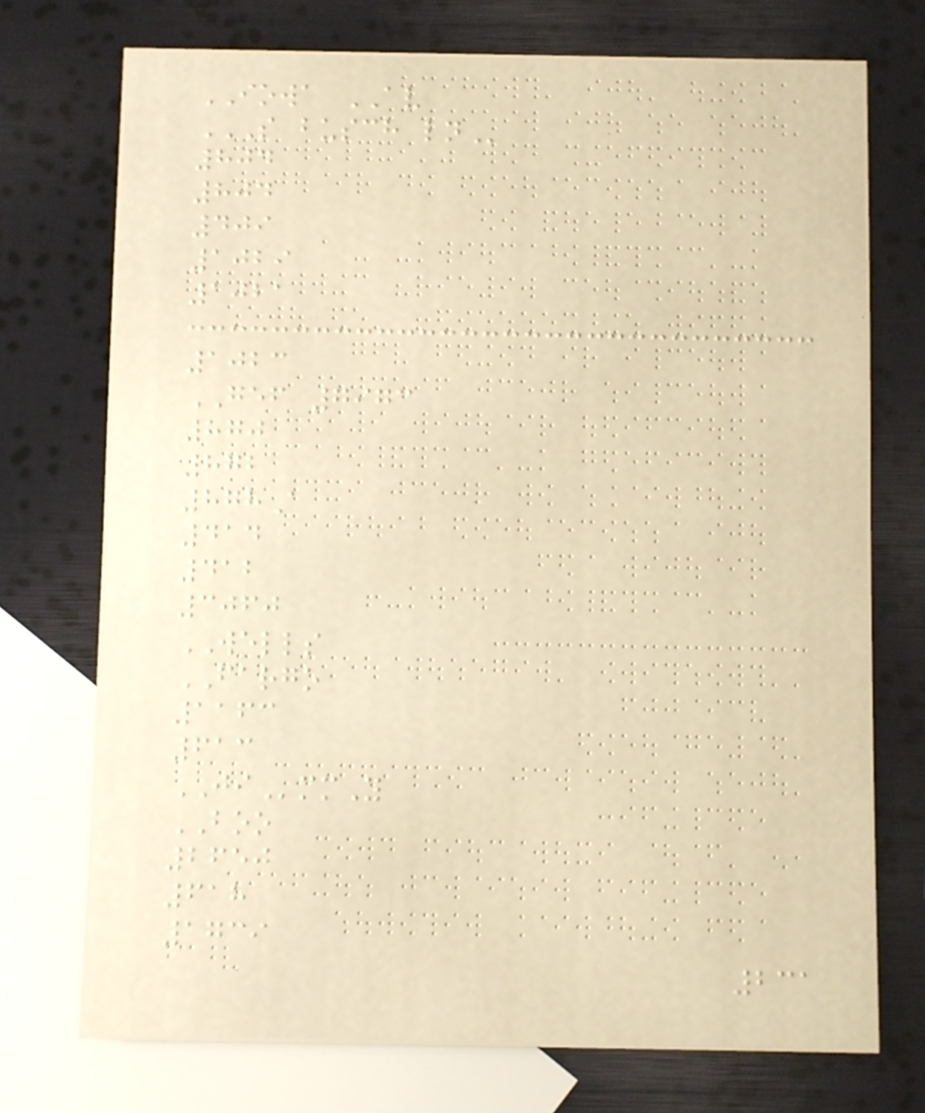IOWA AV
S BUSCH LN
804
804
409
1029
1021
1023
GEF 7973
870
872
878A
414
412
3060
WELLS
FARGO
1163
613
JImmY
BOO
2650
618
1739
231
